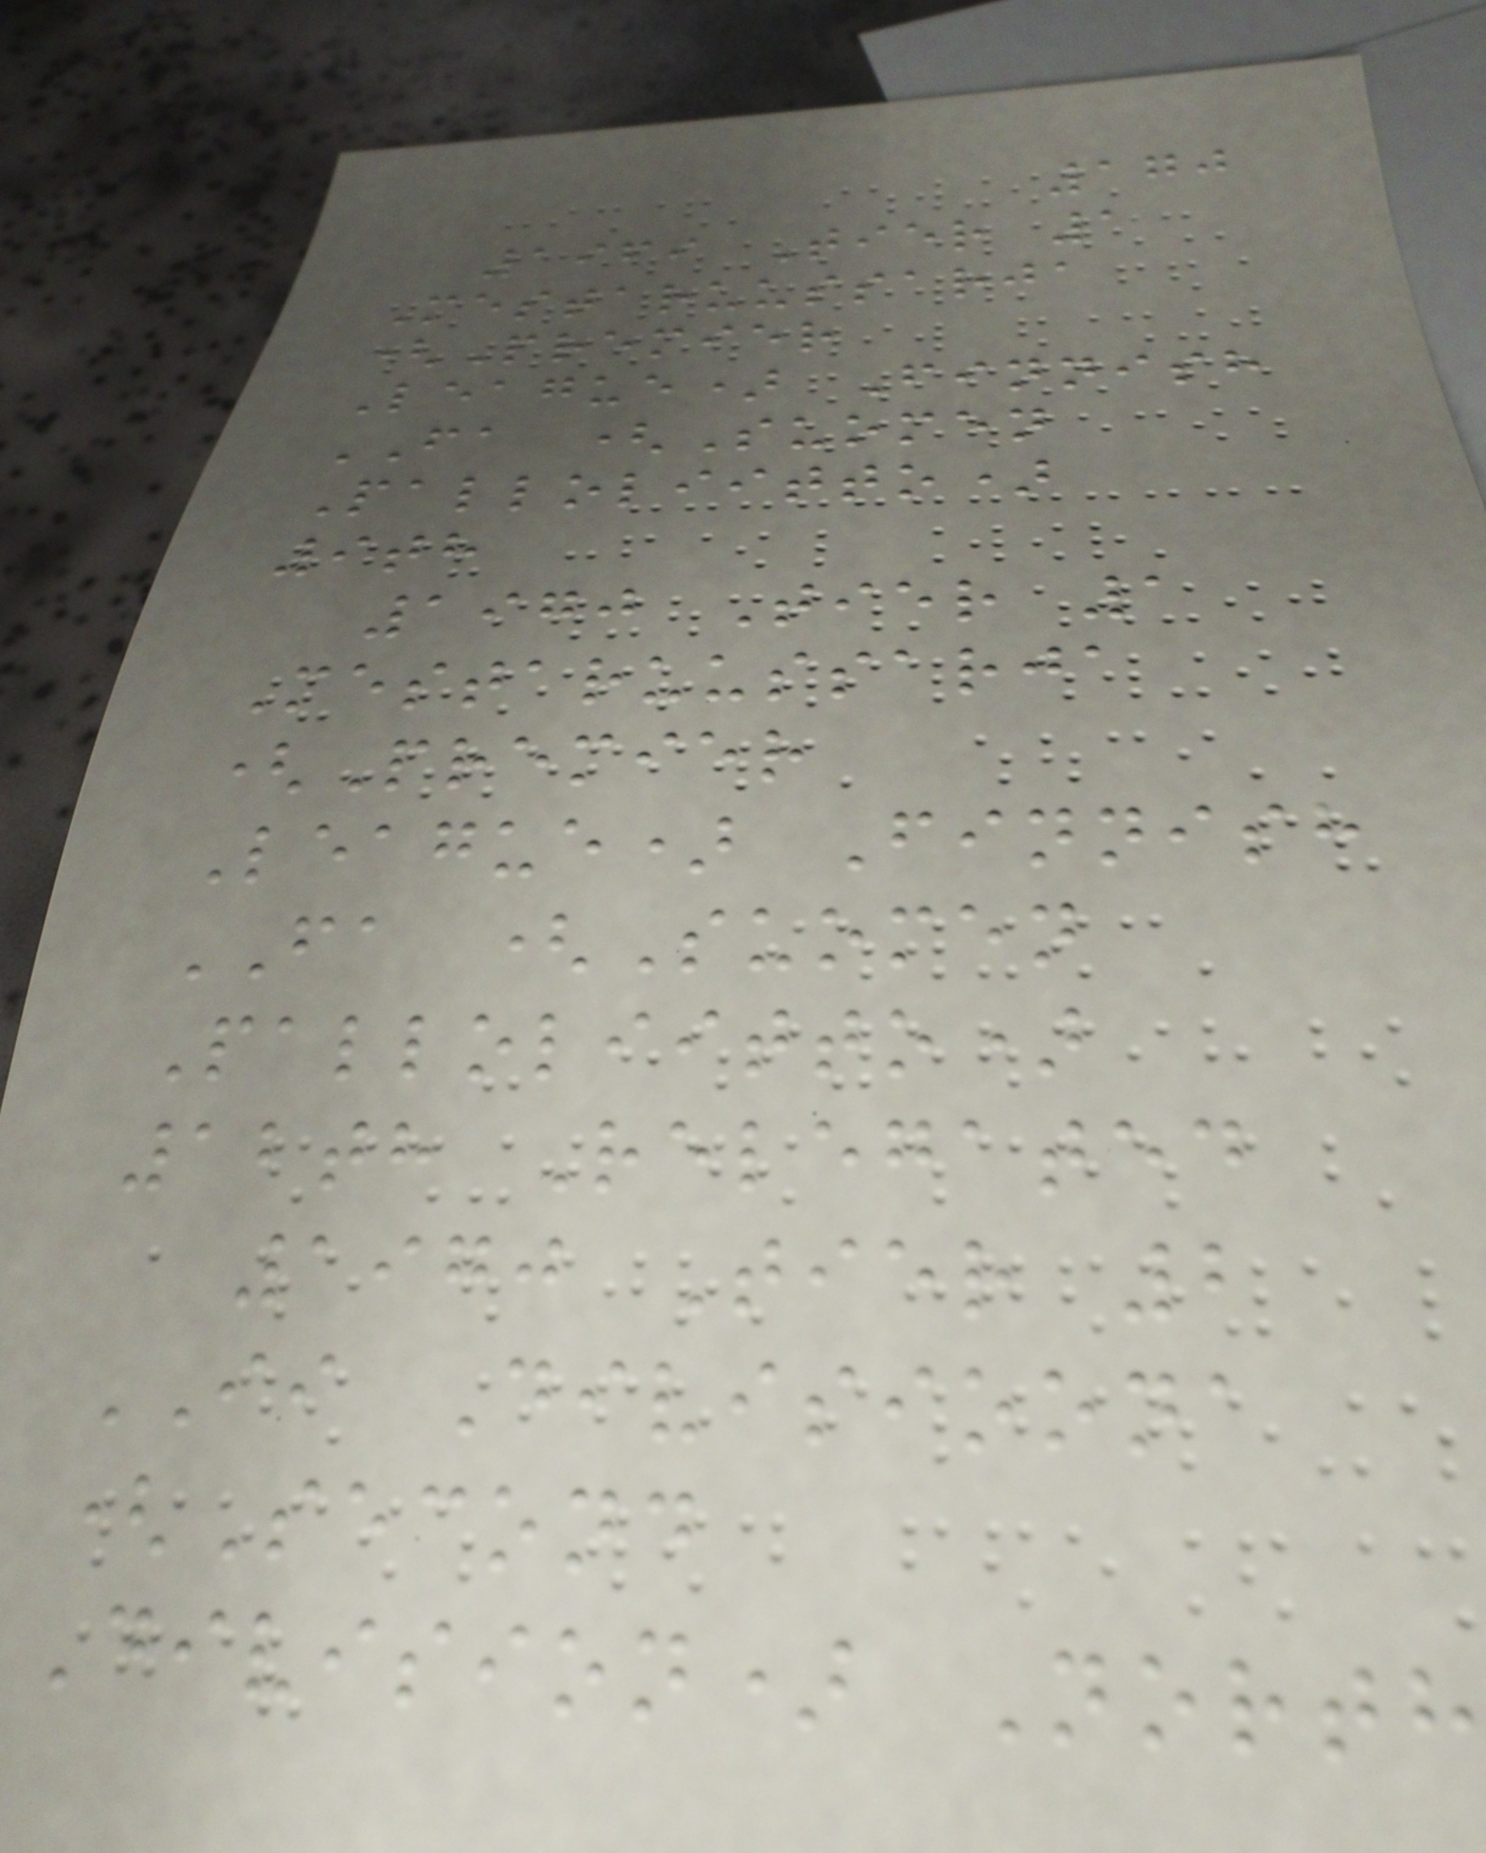170
1969 Tier 1
Mestaruussarja
(Premier
League) Finnish
FA (Suomen
Palloliitto)
9th
1970 Tier 1
Mestaruussarja
(Premier
League) Finnish
FA (Suomen
Palloliitto)
12th Relegated
1970 Tier 2
II Divisioona
(Second
Division) North
